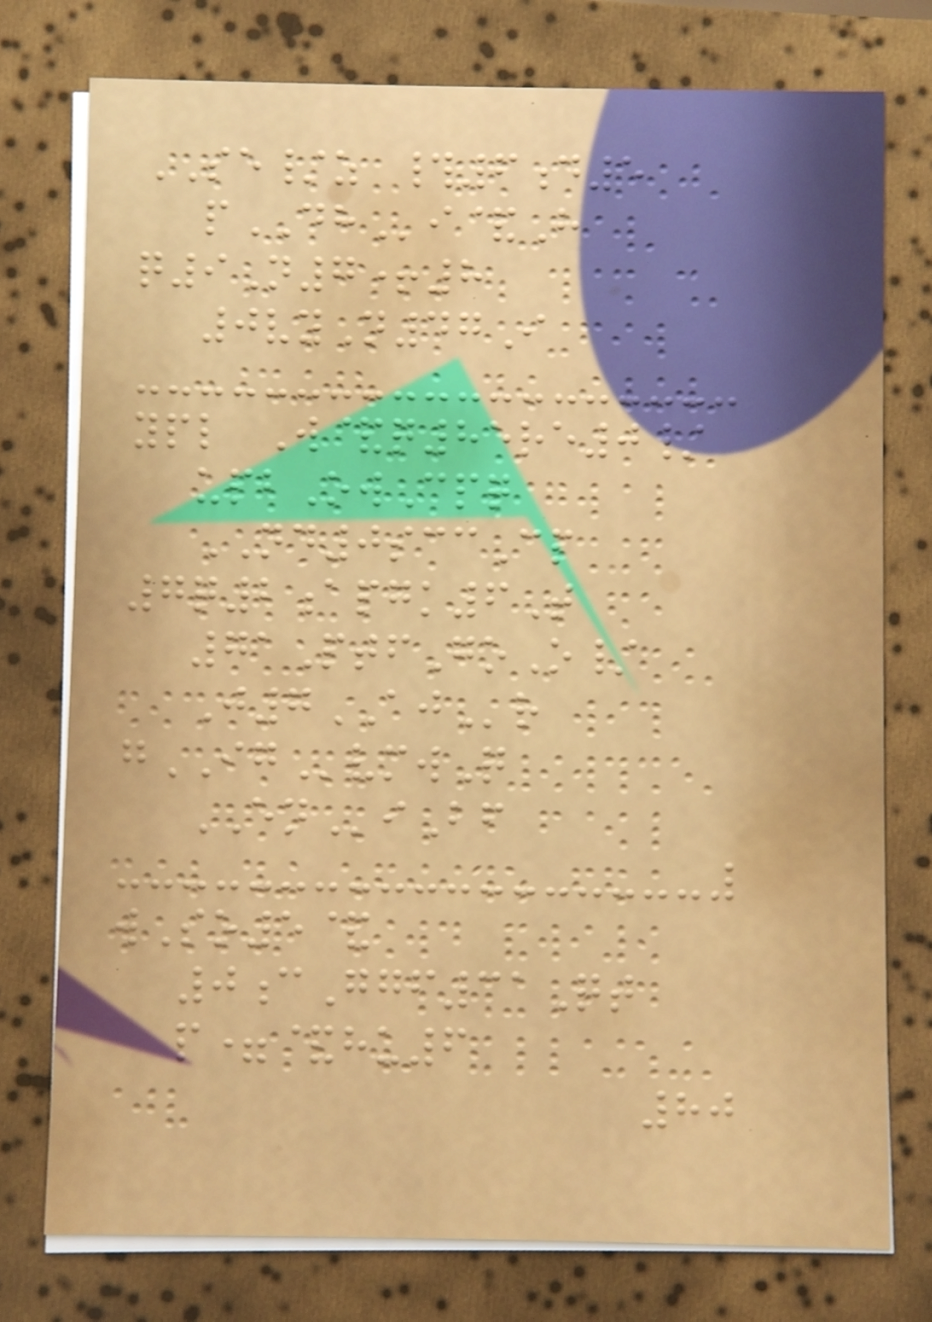SE/z #6d5
pDHi&H
q9N7+8
0vyN47I
ypl W&q85re0/
upbOwCpq
ND0sccCp
7q2apgk6T
71PtfGoO/
J7AJr
gIGvmwQ
ENiBf
wSo5&
0cGgf31Qt
p=&hu6
80
